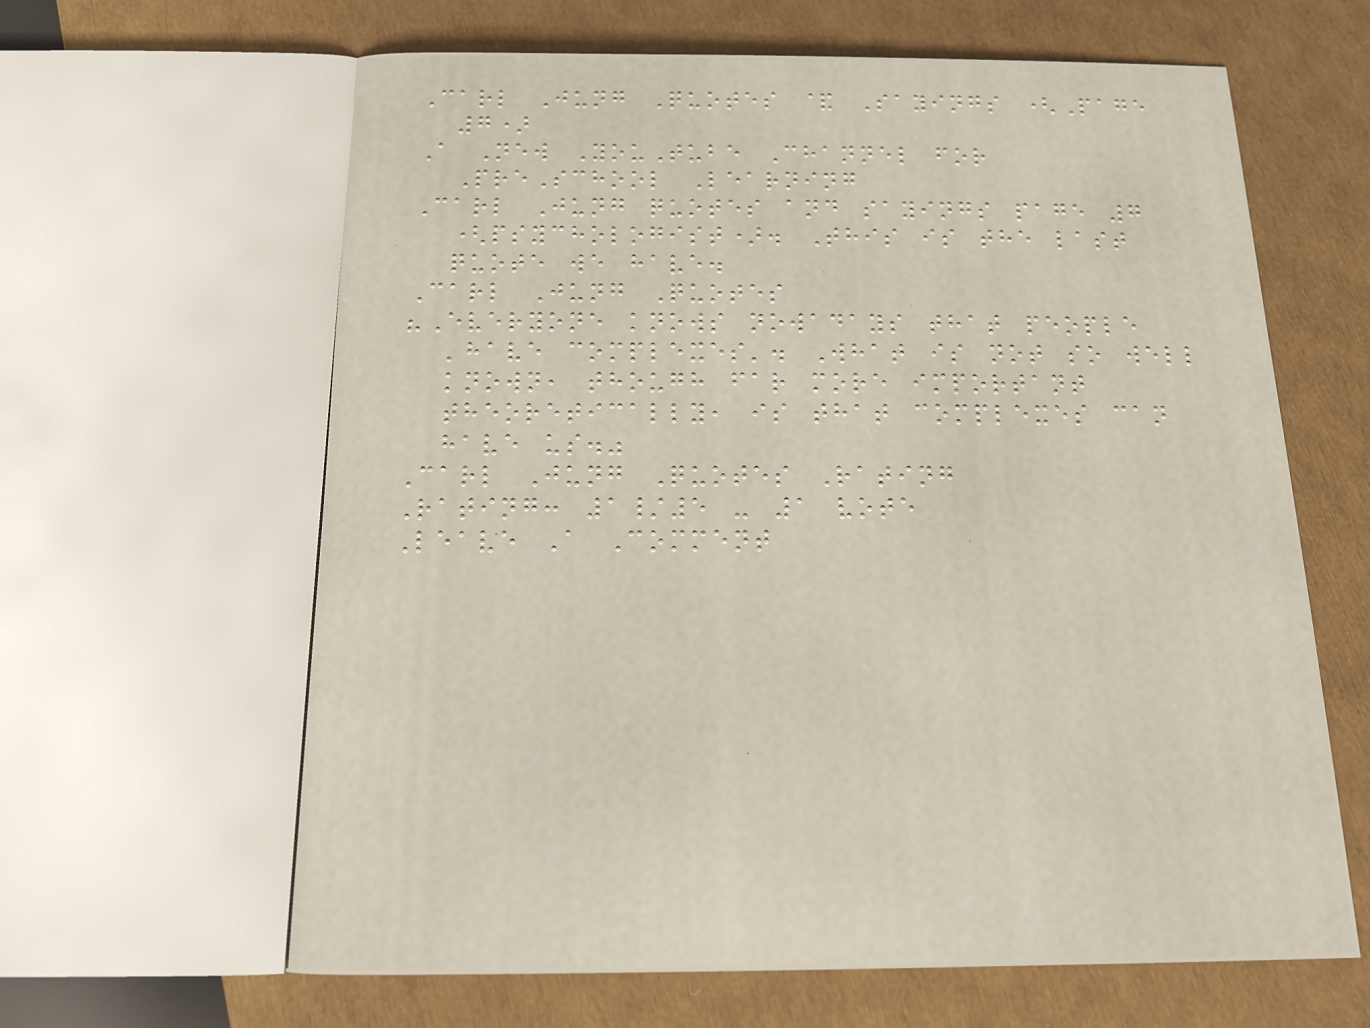Carl Jung Quotes & Sayings (Page
7)
A New YouTube Channel for
PreSchool Learning
Carl Jung quotes and sayings page 7
(psychologist). This is the last
quote we have.
Carl Jung Quotes
"Everyone knows nowadays that people
'have complexes'. What is not so well
known, though far more important
theoretically, is that complexes can
have us."
Carl Jung Quotes Rating
Rating: 1/5 - 1 vote
Leave A Comment
